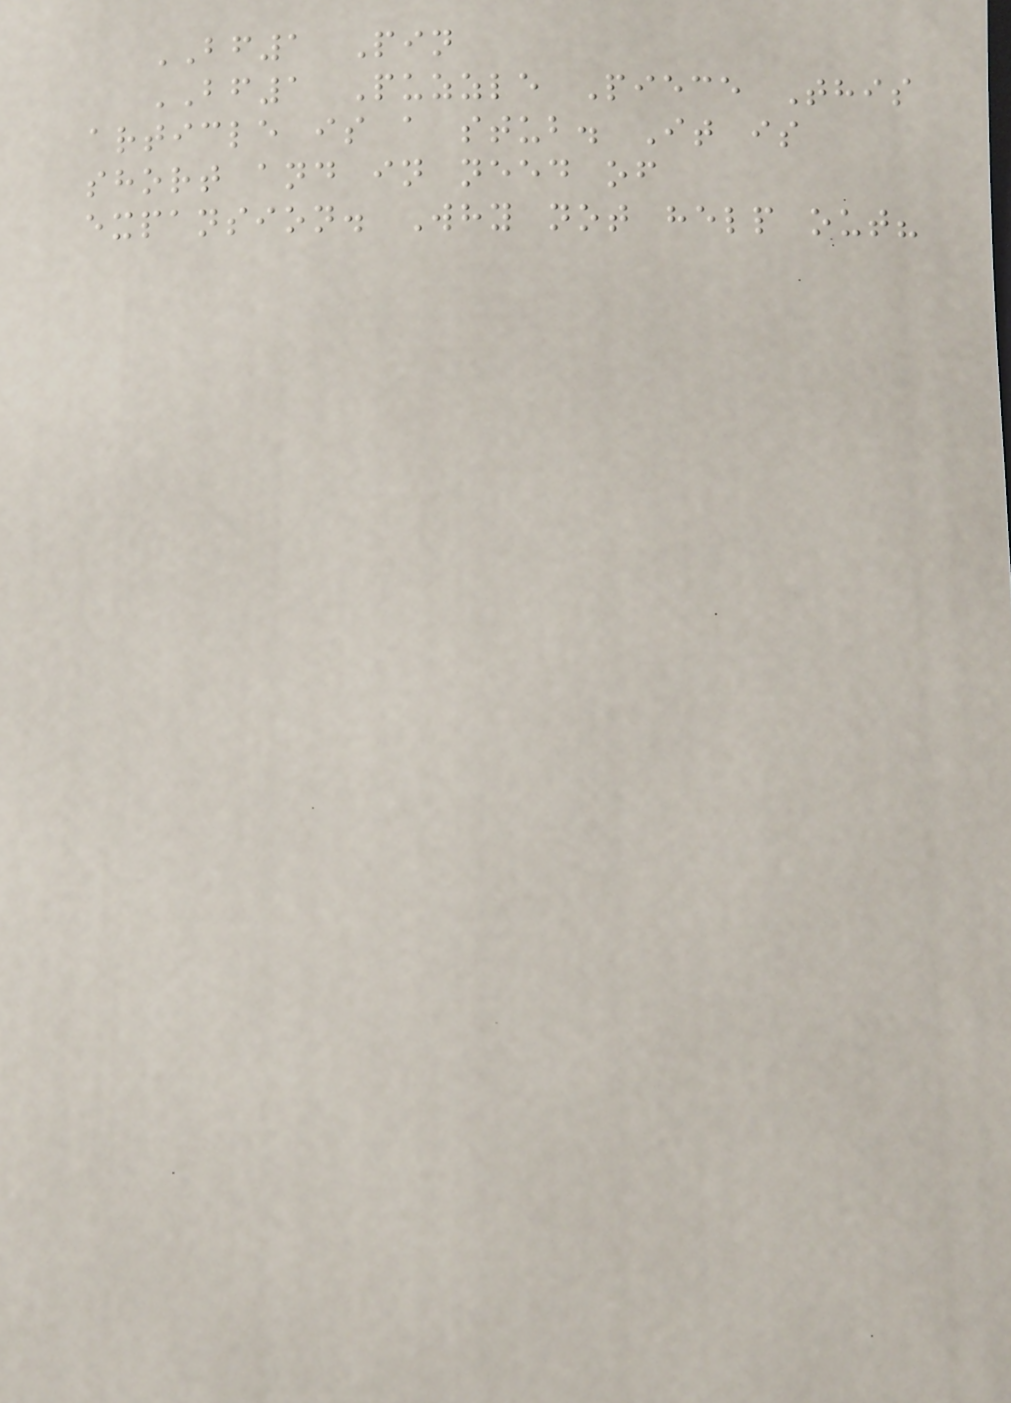BF1 Pin
BF1 Puzzle Piece This
article is a stub. It is
short and in need of
expansion. Why not help out?
